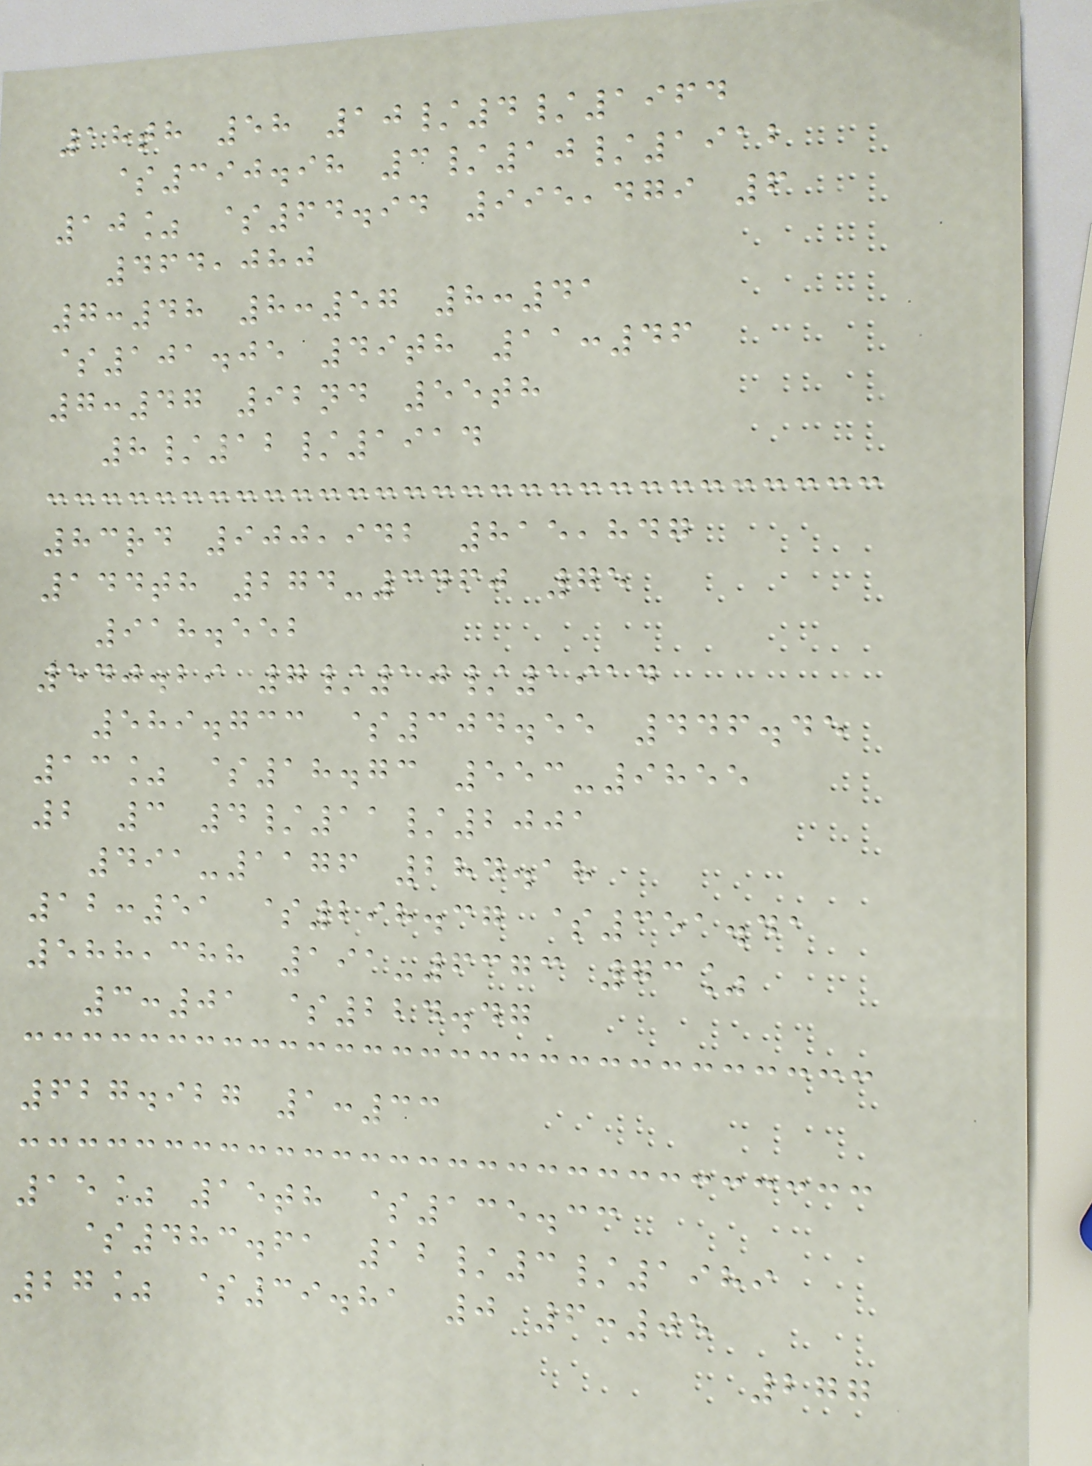18th 58 10/4/1964
$390.98 3/10/1912
10% $64.94 995,479 6
464,080
7:48 8:57 8:41
$101.05 49th 11:46
7:47 92nd 55th
8/12/1914
83rd 900,942 815,847
144th 274-3460 75
918.552
540.29 7/10/1914
589.733 $304.55 446.45
13% $18.73 553-9855
2 3 4/11/2001
491-1176 284.18
12:51 $298.37 $351.41
588,388 191-6373 73%
3:01 $224.47
627.927 1:33
15% 15th $135.33
$483.61 12/3/1989
27% $39.81 0 6:05
277
